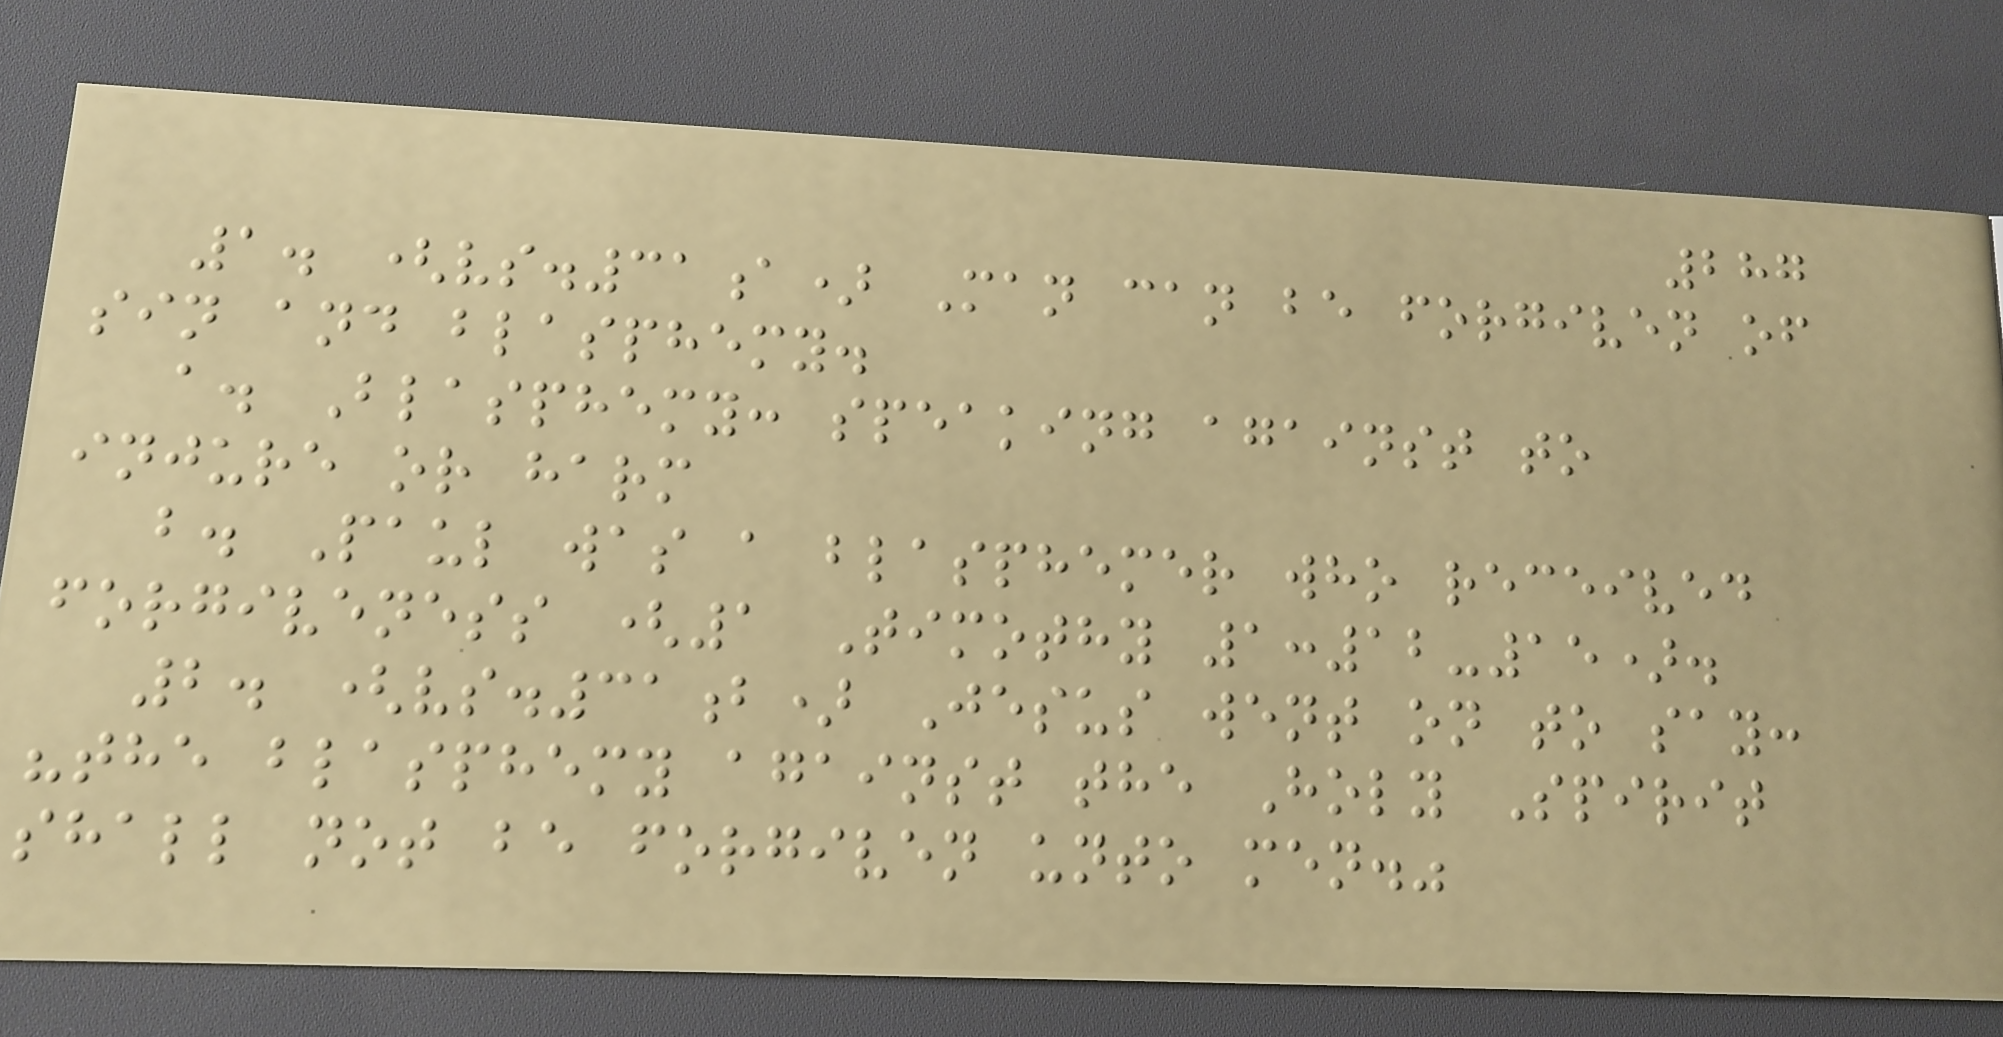287
1. (vs.31a) Man can be forgiven of
sin and blasphemy.
a. Blasphemy: speaking against to
injure or harm
b. Paul was a blasphemer who received
forgiveness (1 Timothy 1:12-15).
2. (vs.31b) Jesus went on to say:
"the blasphemy against the Holy Spirit
shall not be forgiven unto men."
